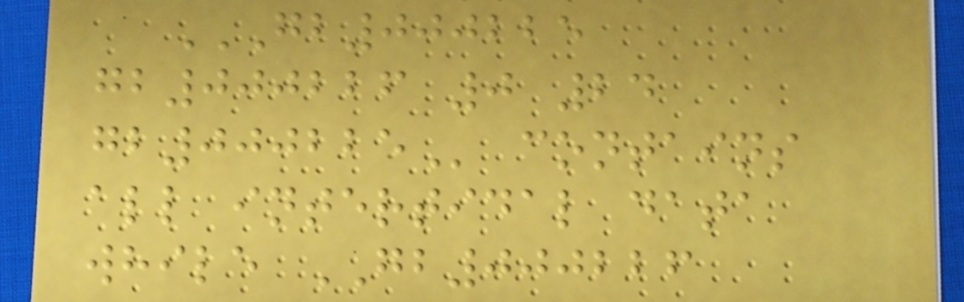GB000225
GB000226 0 24
GB000225 contains
all intertidal data
while GB000226
